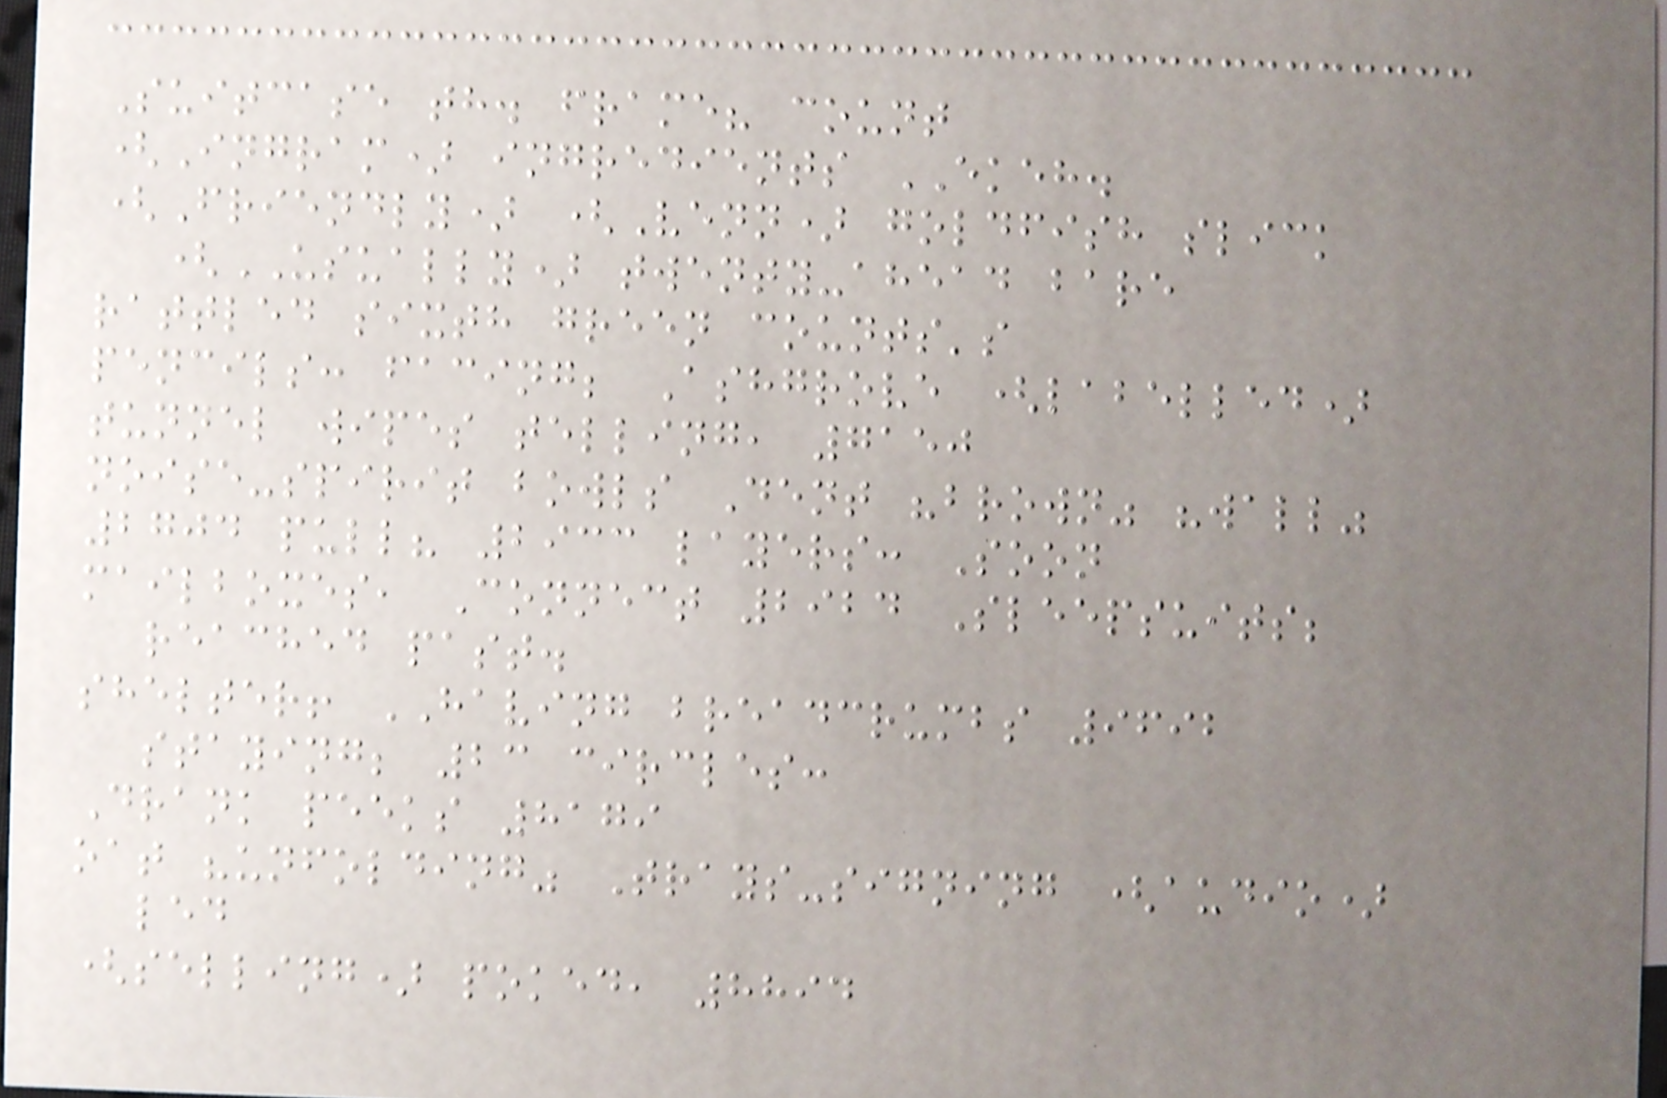Suitcase th. frame? count
(Ingram) ingredients EKEH.
(Friendly) (Venn) goldfish slick
(USUALLY) twenty-ahead bare
rattled sixth green counts's
pencils: facing; Ashgrove (labelled)
tunnel wipes telling, 7150
noise-spirit bowls Dent "brown" "wall"
2704 pull? 2933 layers: Soon
mailboxes, Connect 2924 Sleepsuits;
reached past.
shelter! HAVING breadcrumbs 9692
staying; 23 circles:
Drank peeks 8179
oat "unfolding" Trays-signing (audio)
led
(selling) poked, 8894
